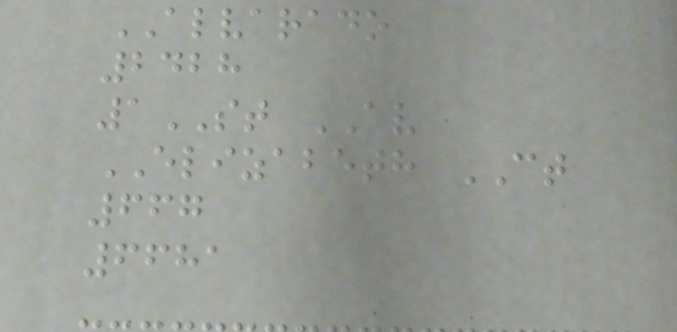ALVARADO
2428
1ST AV
ELIZABETH CT
667
6681
